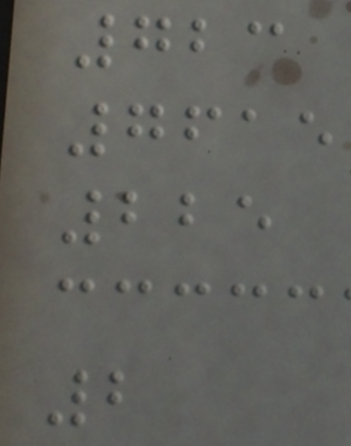723
7615
225
2
